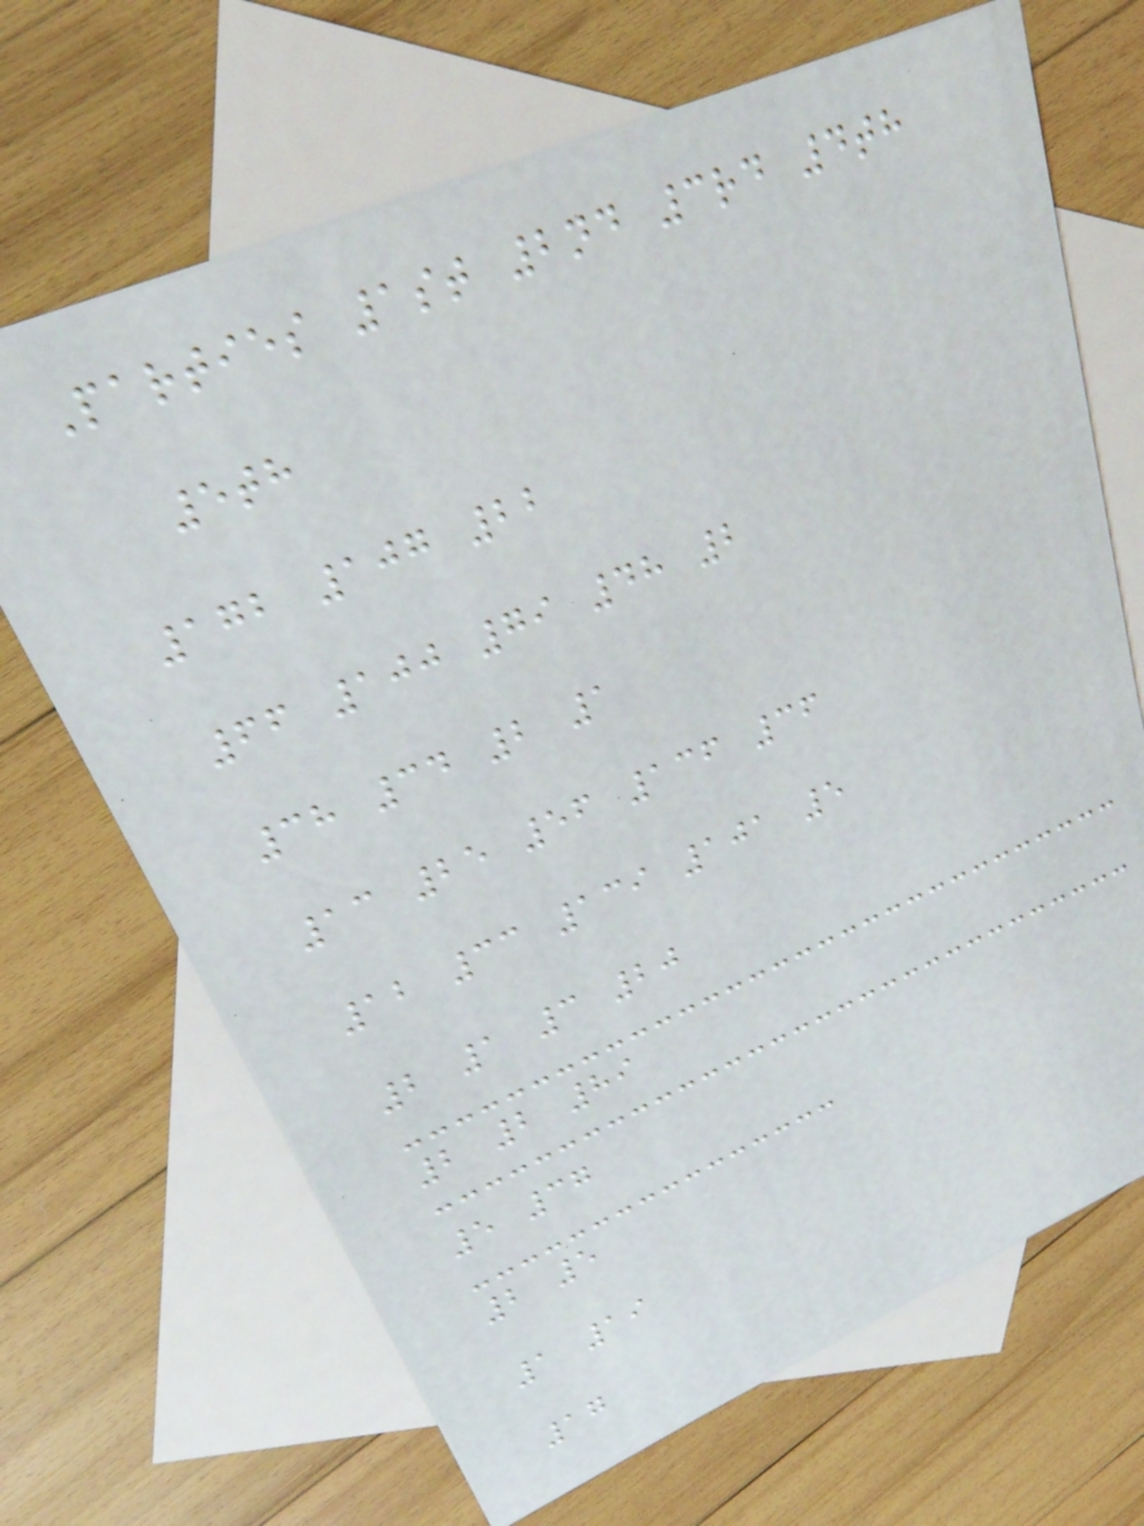Parties 1st 2nd 3rd 4th
5th
172 107 22
66 100 79 48 2
38 34 2 1
13 25 56 136 36
12 33 139 101 5
2 1 3 20
2 2 89
5 37
2 5
1 19
17
